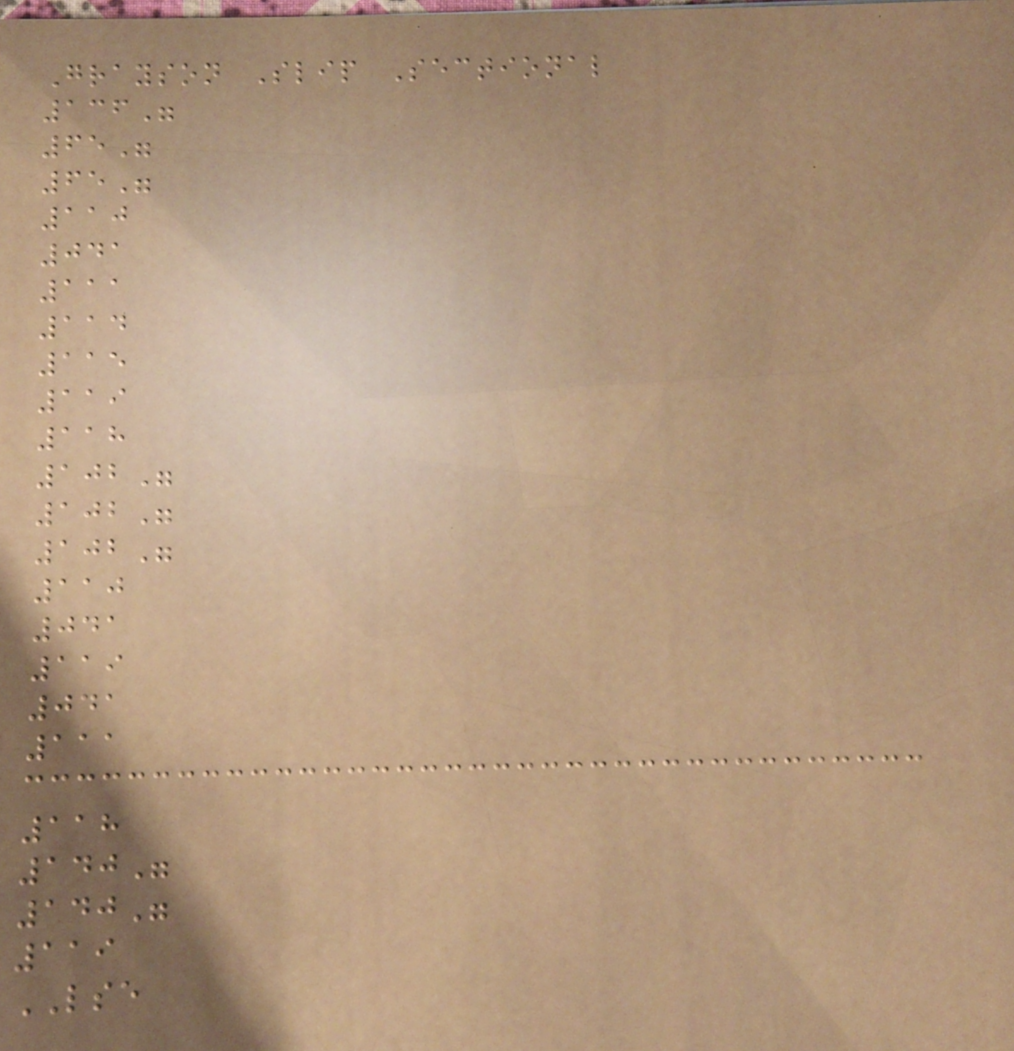Grayson Slip Sectional
136"
65"
65"
110
041
111
114
115
119
118
102"
102"
102"
110
041
119
041
111
118
140"
140"
119
LSE
